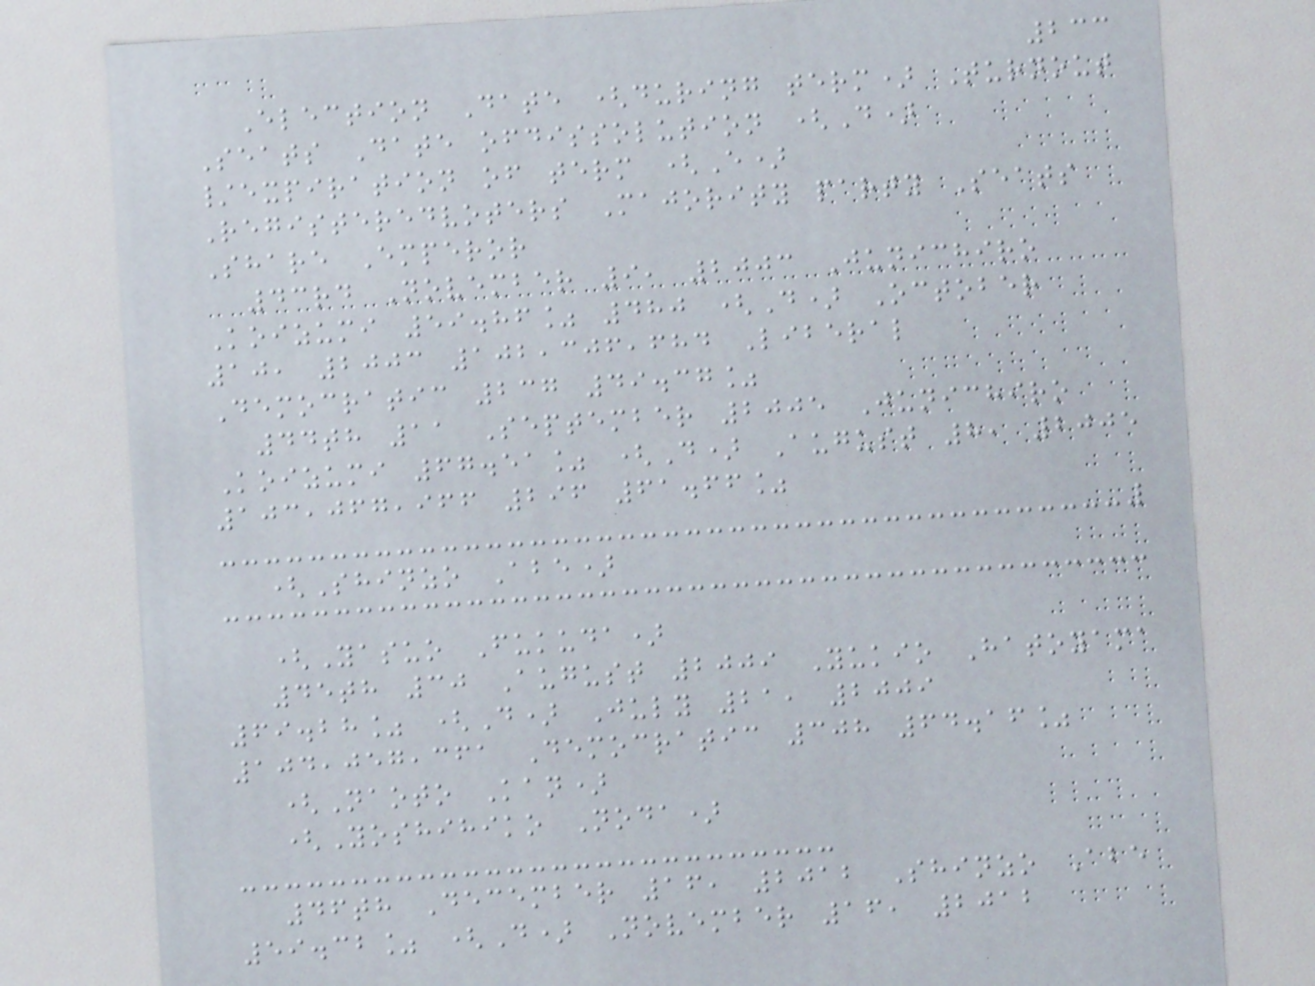233
Election Date (during term) Turnout
Seats Date ofdissolution (D)
/expiration of term (E)
Registeredvoters Majority party Seats
Share Emperor
43rd November 9, 2003 Junichiro
Koizumi 59.86% 480 (D) October
10, 2003 102,306,684 Liberal
Democratic 237 49.37%
44th 11 September 2005 Junichiro
Koizumi 67.51% (D) August 8, 2005
103,067,966 296 61.66%
(Shinzo Abe)
(Yasuo Fukuda)
45th 30 August 2009 Yukio Hatoyama
69.28% (D) July 21, 2009
104,057,361 Democratic 308 64.16%
(Naoto Kan)
(Yoshihiko Noda)
46th December 16, 2012 Shinzo Abe
59.32% (D) November 16, 2012
